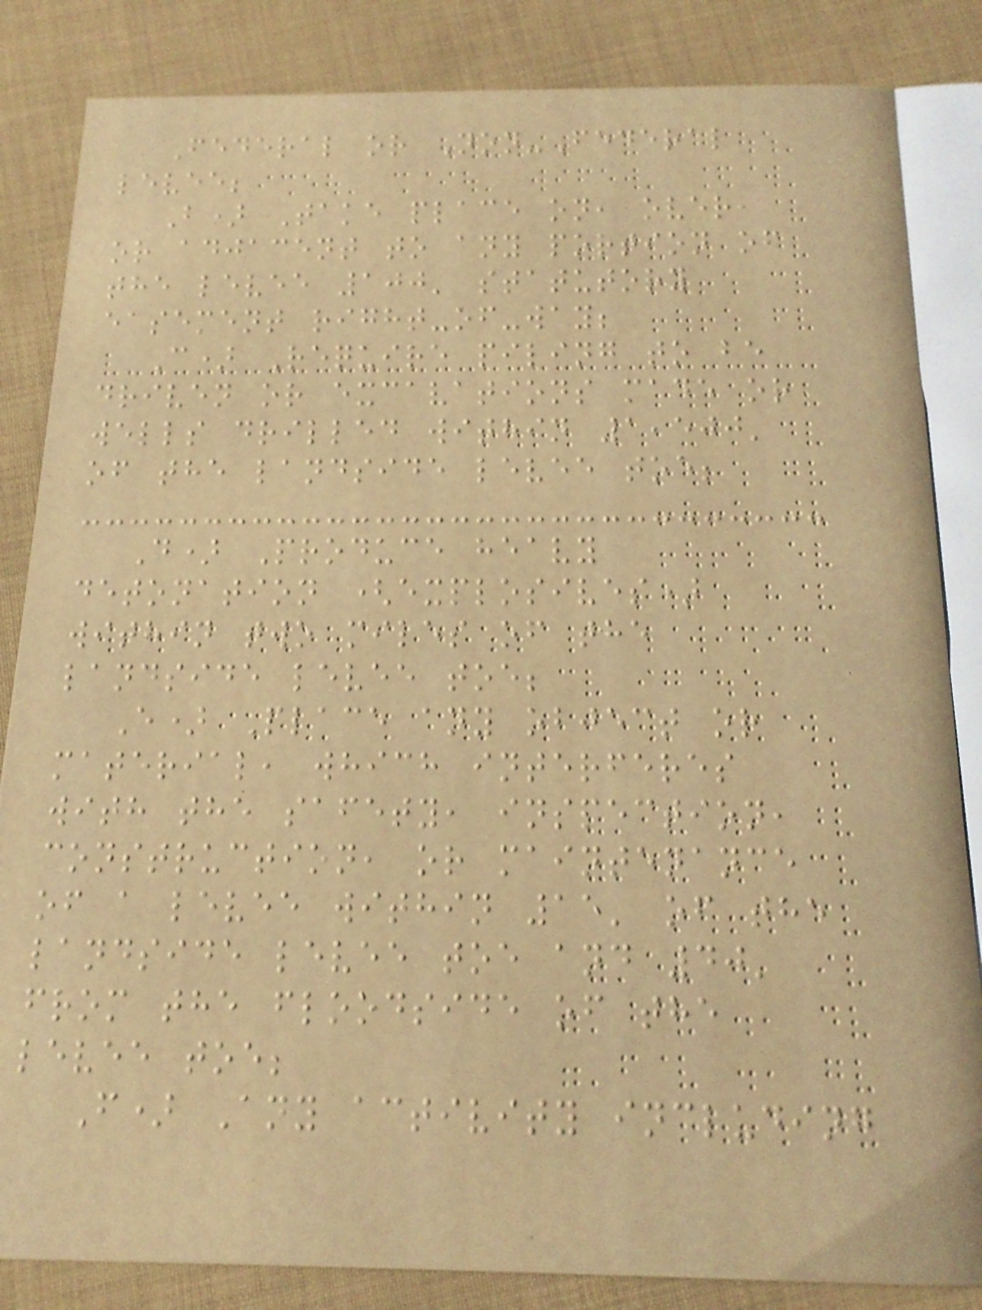Federal or Non-Federal
levee;
B) Take place on, over,
or adjacent to any portion of
the levee 100' statutory
easement right-of-way;
C) Require piling to be
driven or excavations made or
wells drilled within 1,500'
of the landside levee toe;
D) Produce heavy
detonation (explosives)
within two miles of the
landside levee toe;
E) Place any object or
material, which interferes
with the safety, inspection,
construction, or maintenance
of a levee within 15' of the
landside levee toe and 40'
from the floodside of the
levee toe;
F) Any activity including
